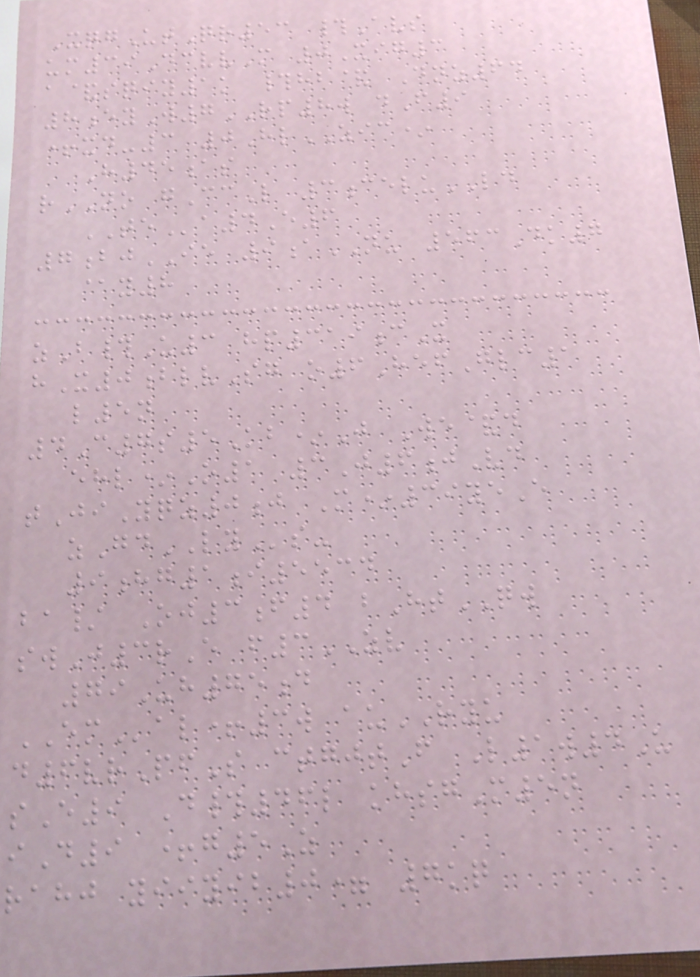XqgUtQr53 #Avs
um39DcvvM 0Xig3
a&sqiy1k #hb& Dnz64
8eyW7RP8w dF9
+xd-3 0HlZIC*
H45as
rNO gCcL 3celuLD
TEa4E6
7bjIE 9aNU 563Dk7
@y8
zB#U3 hp319cX
hX0blvSg o6HefGlc1
l5n
4C7s5Kb*J We&d
ehl*O1 3J6jVd
tJiYqz0j M*39yeE
zGdLYs-
9hg1i5534
ba/ Oj3f4 bHtQW
swJ3rE f3ZV
79Uh75d
EMal+3w auRYU
d6vrPfS ctgjtF L1w4U
sE9 D#46l khsgM5n
iD9 +g5Z
rahj yiiyib0= 7kq
